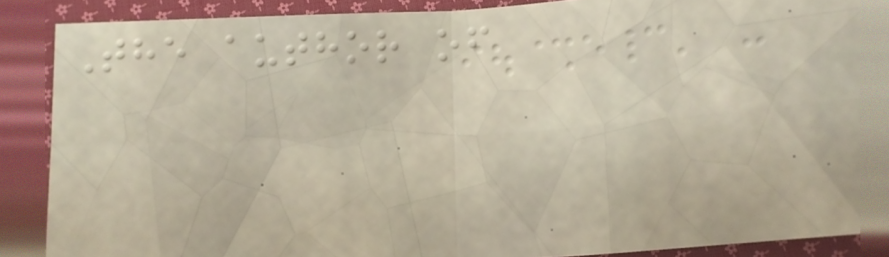The author of
